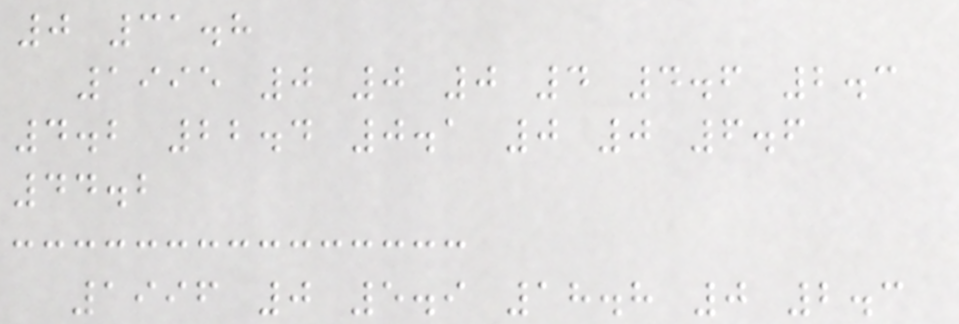0 31.8
1995 0 0 0 4 4.6 2.3
4.2 22.4 0.1 0 0 6.6
44.2
1996 0 5.9 18.8 0 2.3
